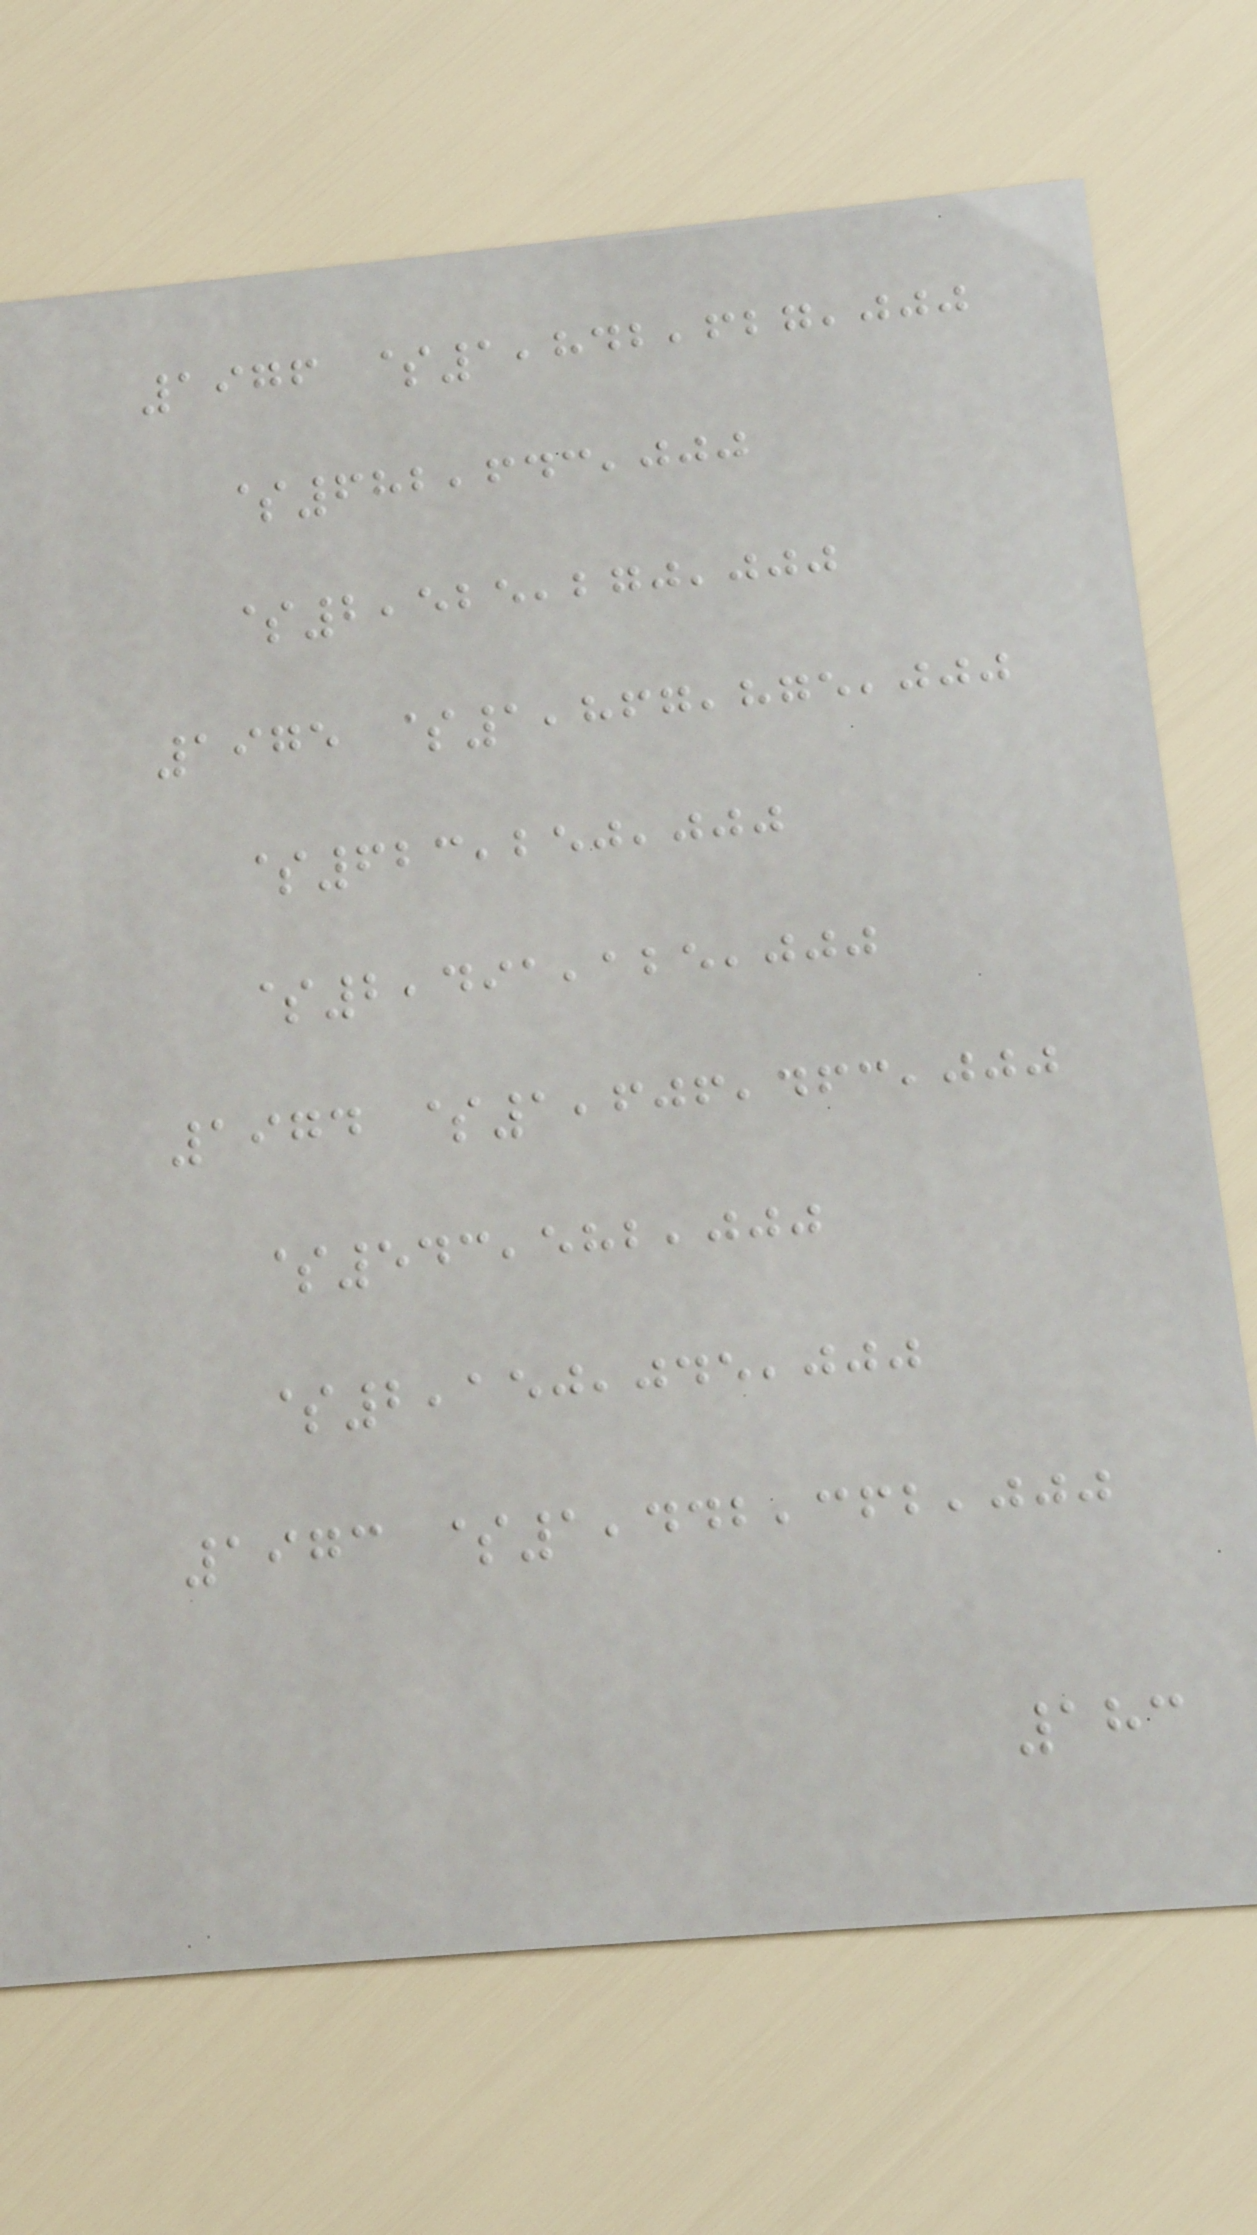1976 $1,842,627,000
$682,643,000
$2,525,270,000
1975 $1,867,875,000
$623,250,000
$2,491,125,000
1974 $1,606,463,000
$543,582,000
$2,150,045,000
1973 $1,442,362,000
183
